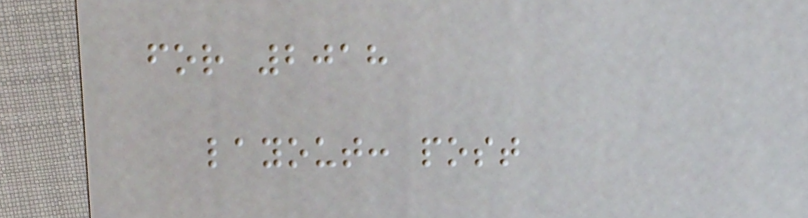for 2018
layout: post
